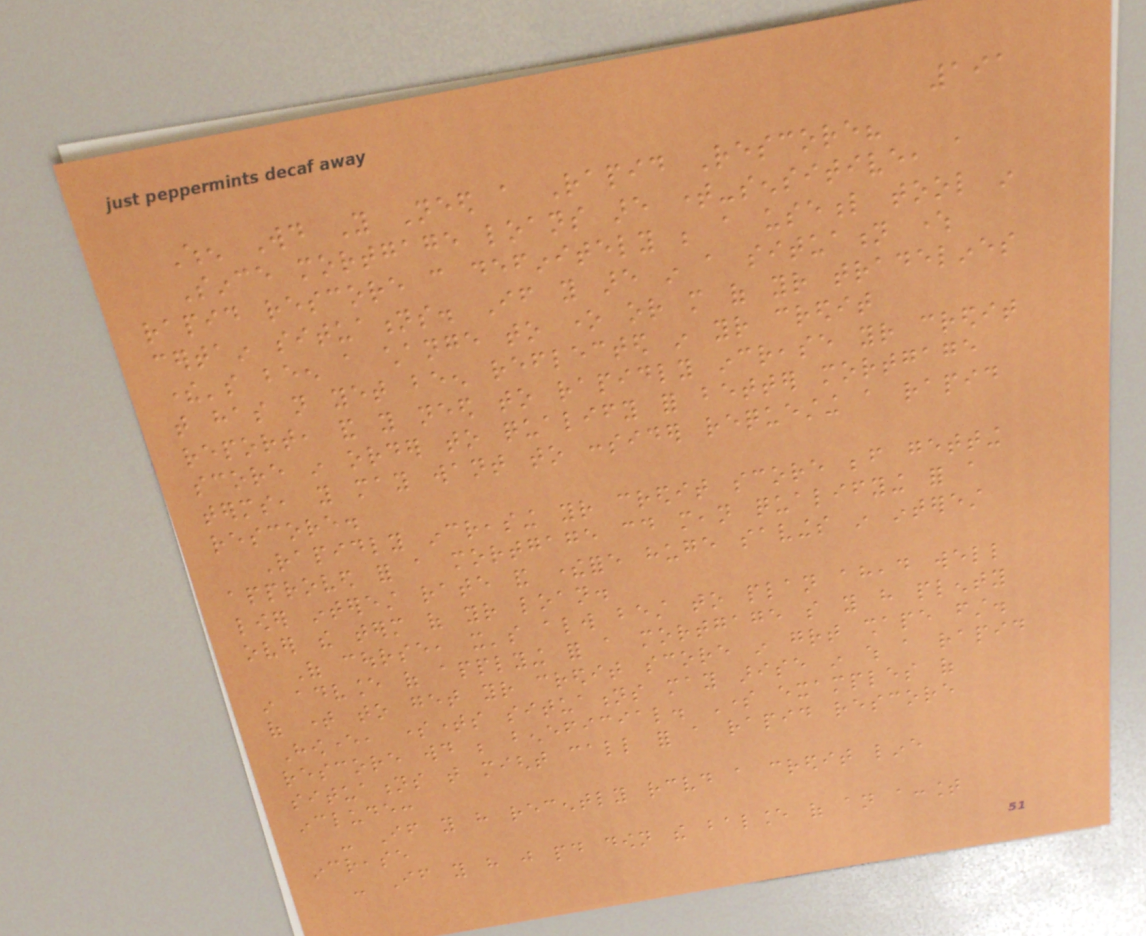191
When Would You Need a Rapid Rescore?
Since mortgage loans are time-sensitive, a
rapid rescore can definitely be a useful tool in
certain situations. If you are in a situation where
there's been a change to one or more of your tradelines
that has not yet been reflected in your credit
report, and you need to rapidly increase your credit
score in order to qualify for better mortgage
terms, you may want to consider requesting a rapid
rescore.
Rapidly increasing your credit score before getting
approved for a mortgage could mean qualifying for a
lower interest rate and therefore huge savings in interest
over the term of your loan.
Of course, it's always best to plan ahead well
in advance of applying for a mortgage so you have plenty
of time to get your credit score in great shape first.
However, sometimes situations may arise in which a rapid
rescore would be beneficial. Some examples of
situations that might call for a rapid rescore
include:
- If you have recently received a credit line
increase
- If you have just paid down the balance of an account
